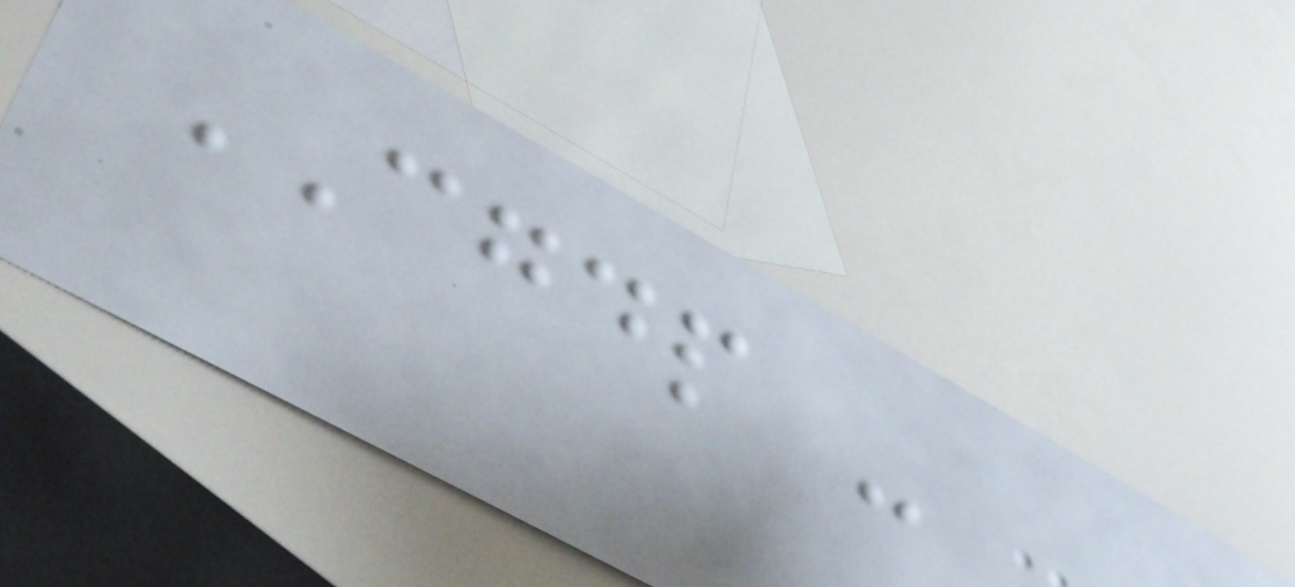CGDP -
